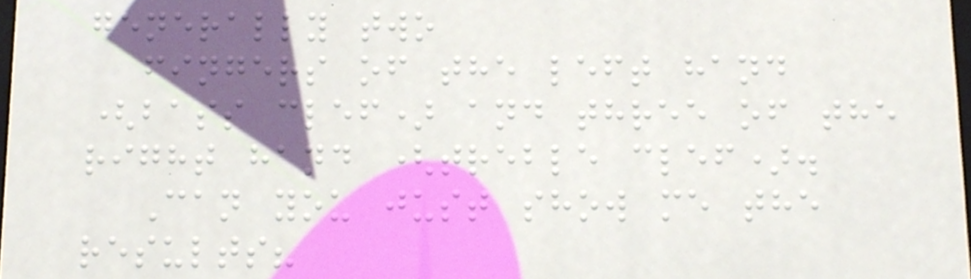generally two
fingers of the left hand
(bass clef) and three of the
right hand (treble clef).
Can you just show me the
results?
